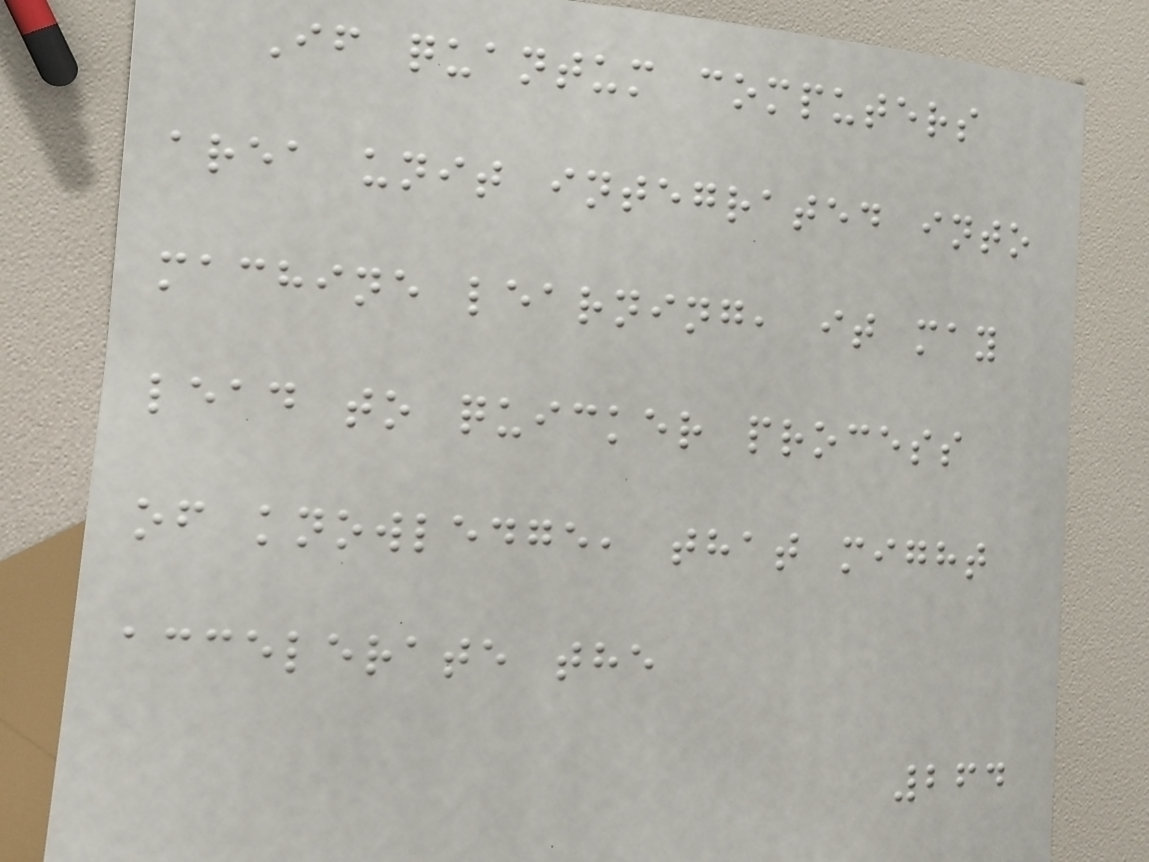If quantum computers
area unit integrated into
machine learning, it may
lead to quicker process
of knowledge, that might
accelerate the
264
